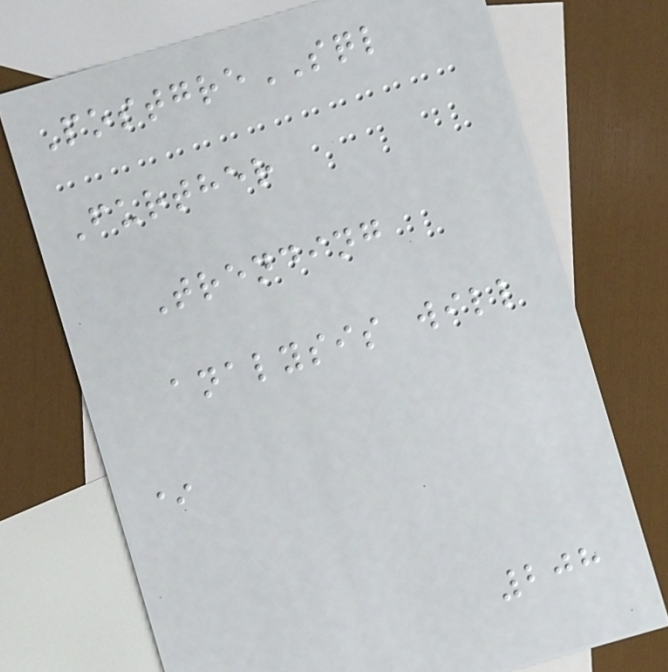PostgreSQL
Further
Trending
analysis will
*
208
